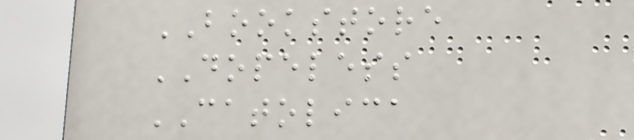BOOKSTORE
DOPELESS
CATOLICA
